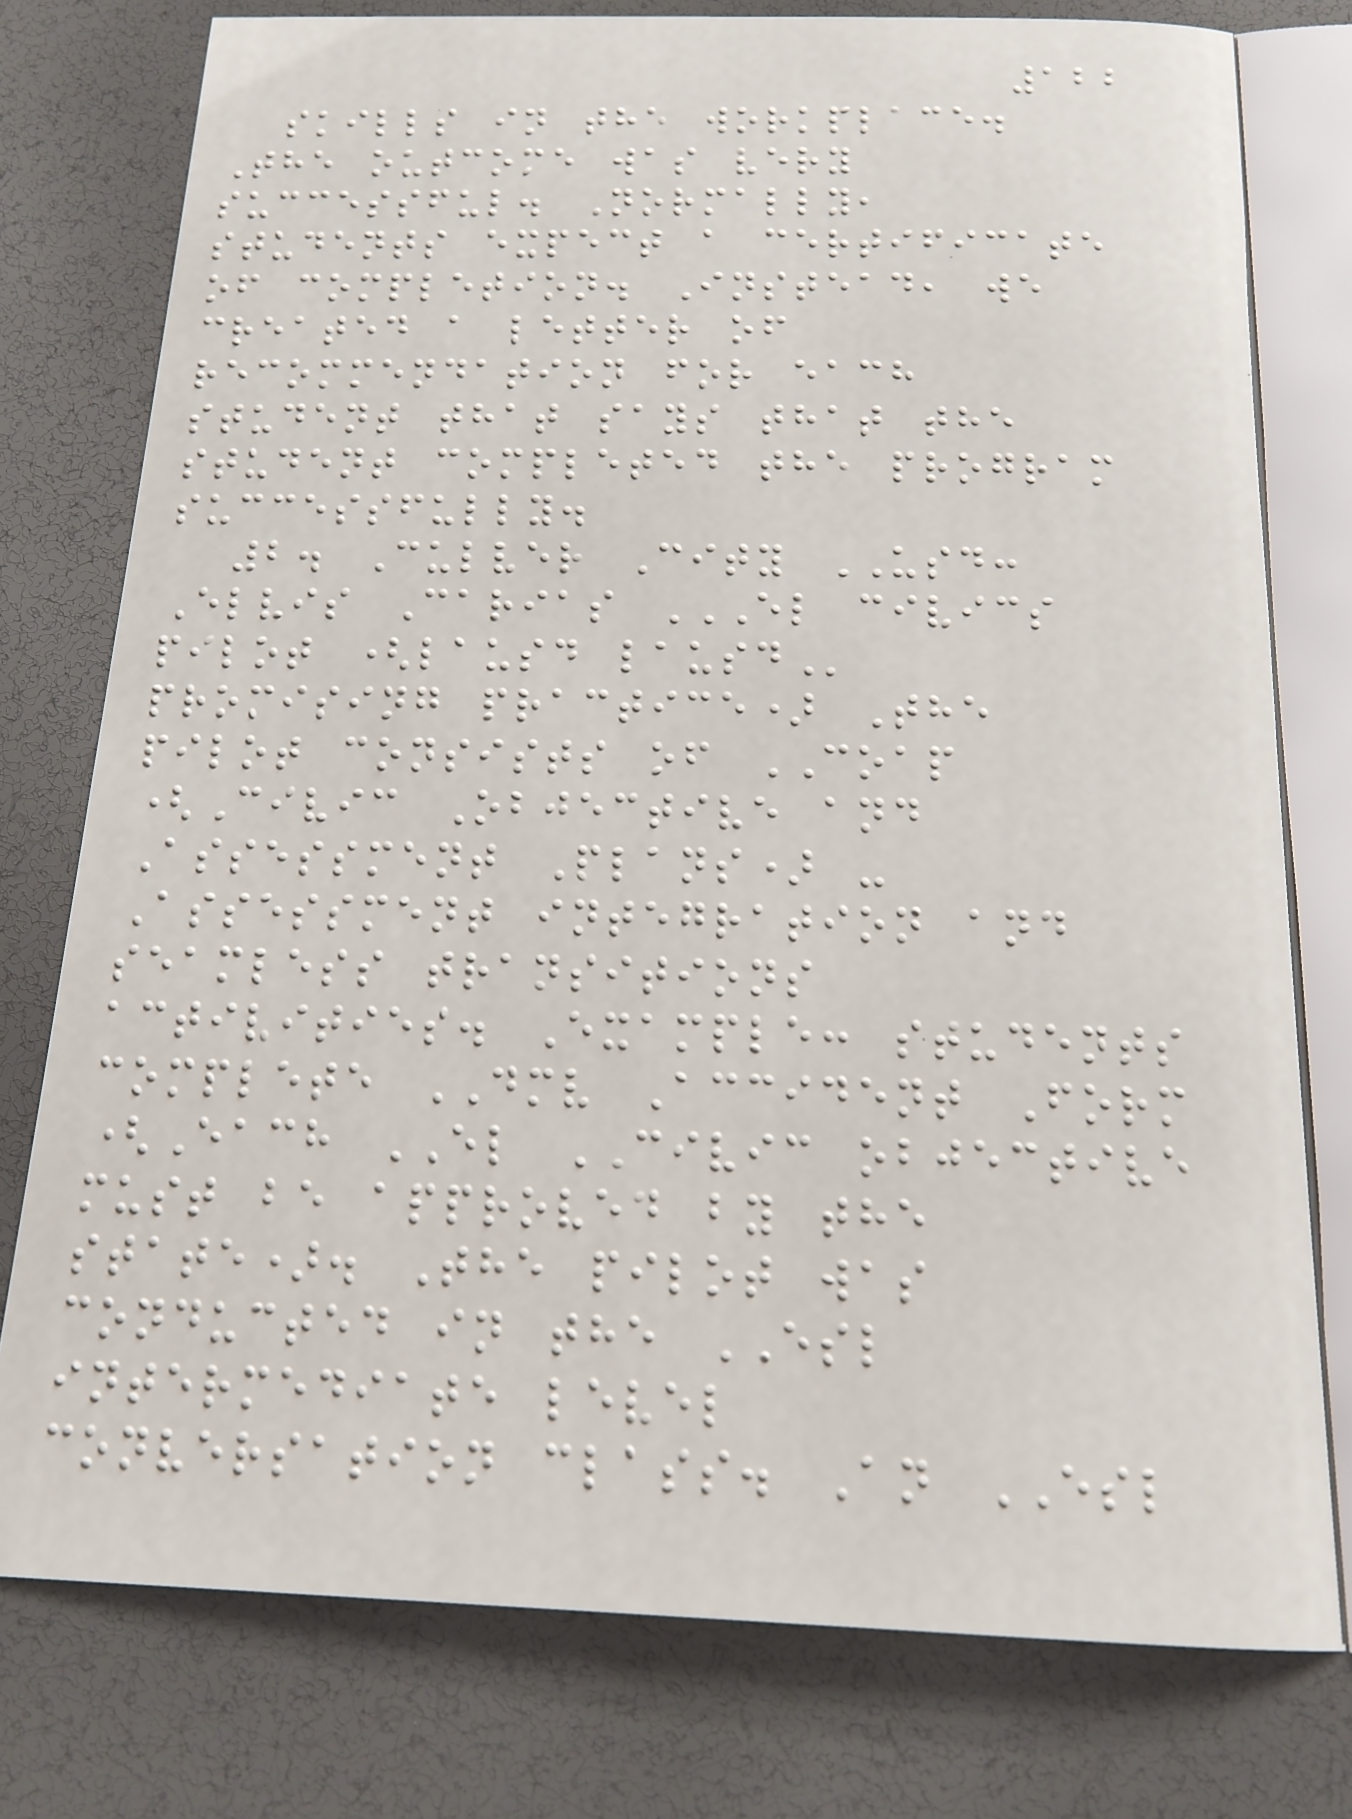122
skills in the workplace.
The outcome was very
successful. Normally,
students expect a certificate
of completion. Instead, we
created a letter of
recommendation for each
student that says that the
student completed the program
successfully.
2. Culver City USD:
Elvis Carias EL CIVICS
PILOT (LAUSD LAUSD
promising practice) The
pilot consists of COAP
(Civic Objective and
Assessment Plans) -
Assessment integration and
seamless transitions
activities. Example: students
complete DMV Accident Form
(Each EL CIVIC objective
must be approved by the
state). The pilot was
conducted in the ESL
intermediate level
conversation class. An ESL
